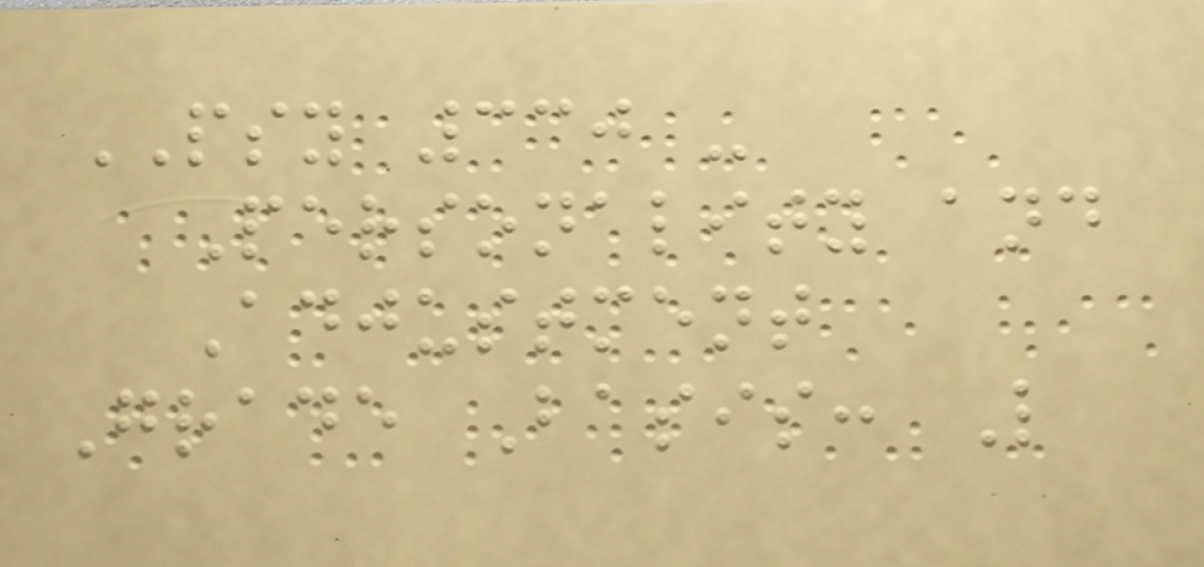PSY 330 -
Personality and
Adjustment
Grade Basis: L
